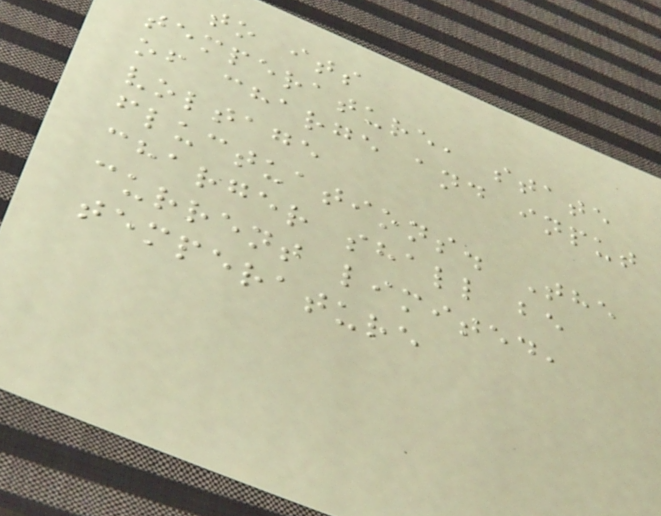to its
temperature, state
of charge and input
voltage
fluctuations. The
charger shall be
current limited,
temperature
